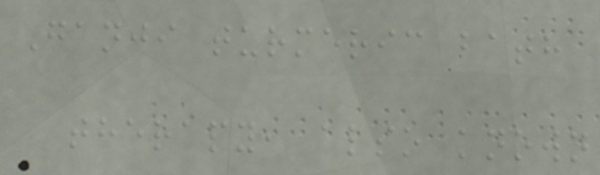Ganji turmeric bath
therapy, also known
